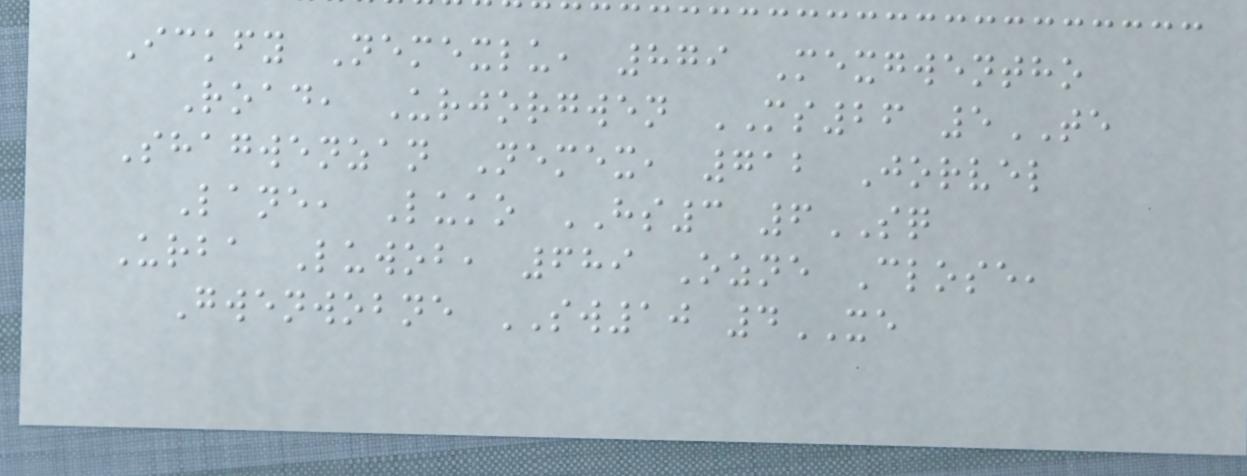Ickfy Nemexlu, 879 Mexgwentho
Road, Urjorgwen MS26 5TE
Shagwenzan Nemex, 712 Jorvel
Lane, Luko HS3 6SQ
Urba Luwob, 689 Ozne Close,
Gwenwobne SW10 4XE
